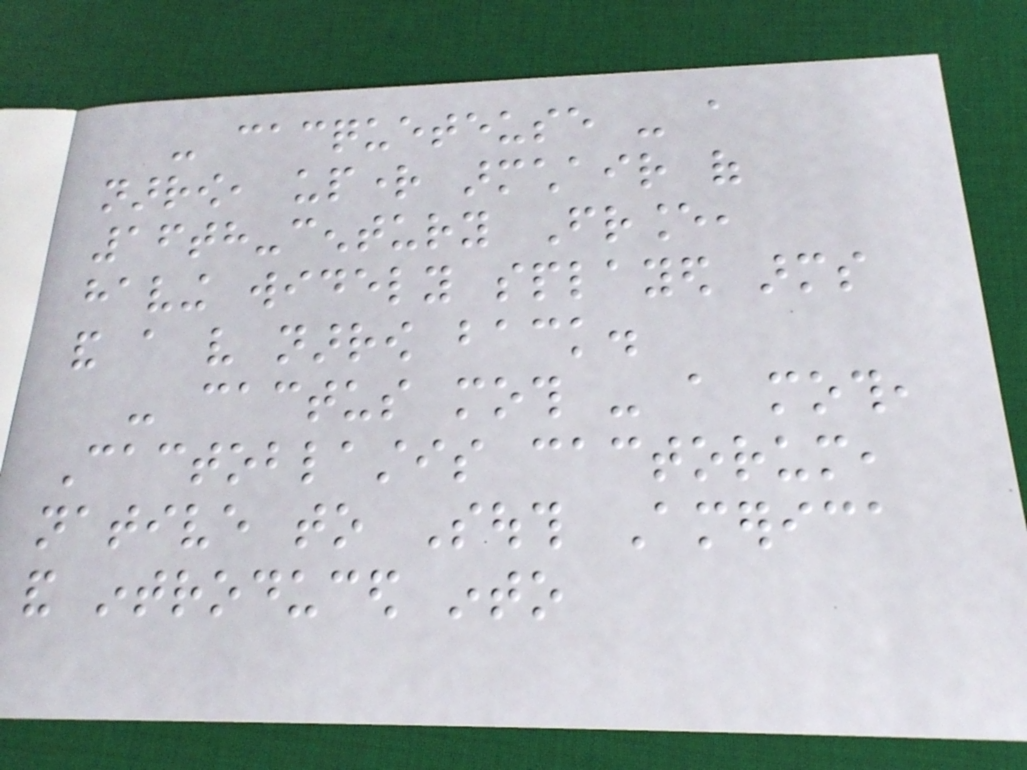- cacqueteuse - a
narrow, upright armchair of
16th-century France,
having widely splayed arms
and a very narrow back.
- cactus moth - a moth,
Cactoblastis cactorum,
native to South America
and introduced into
